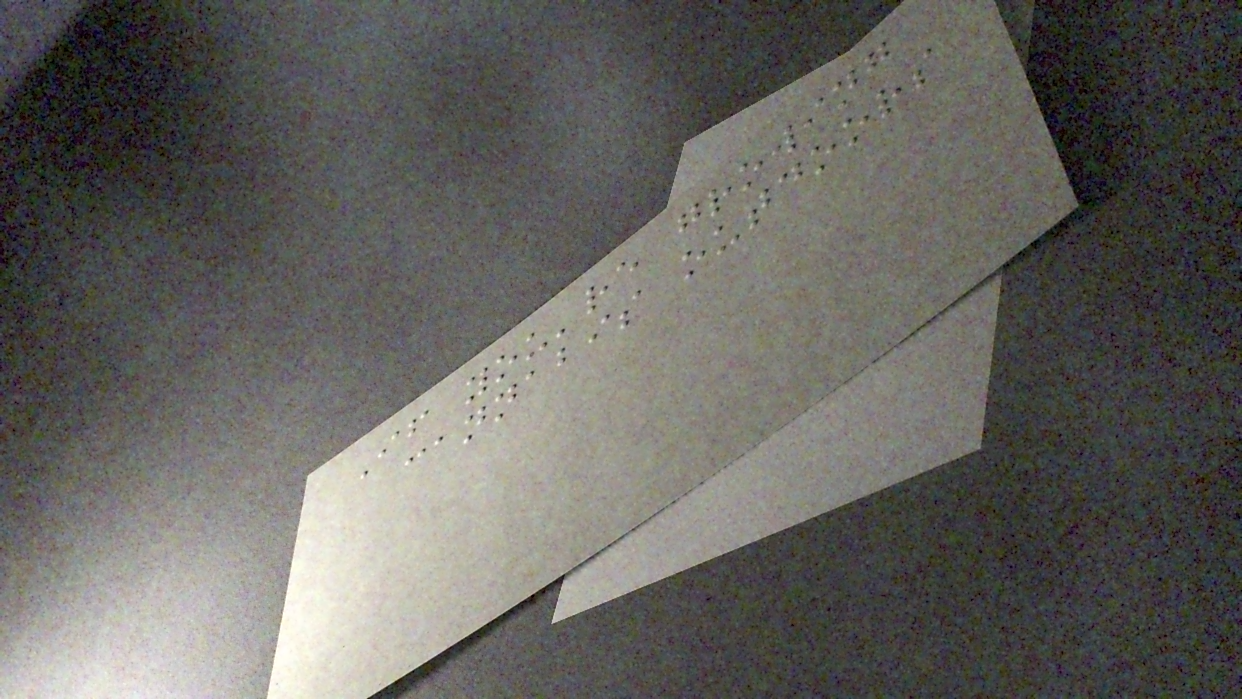If you're growing
cannabis outdoors
